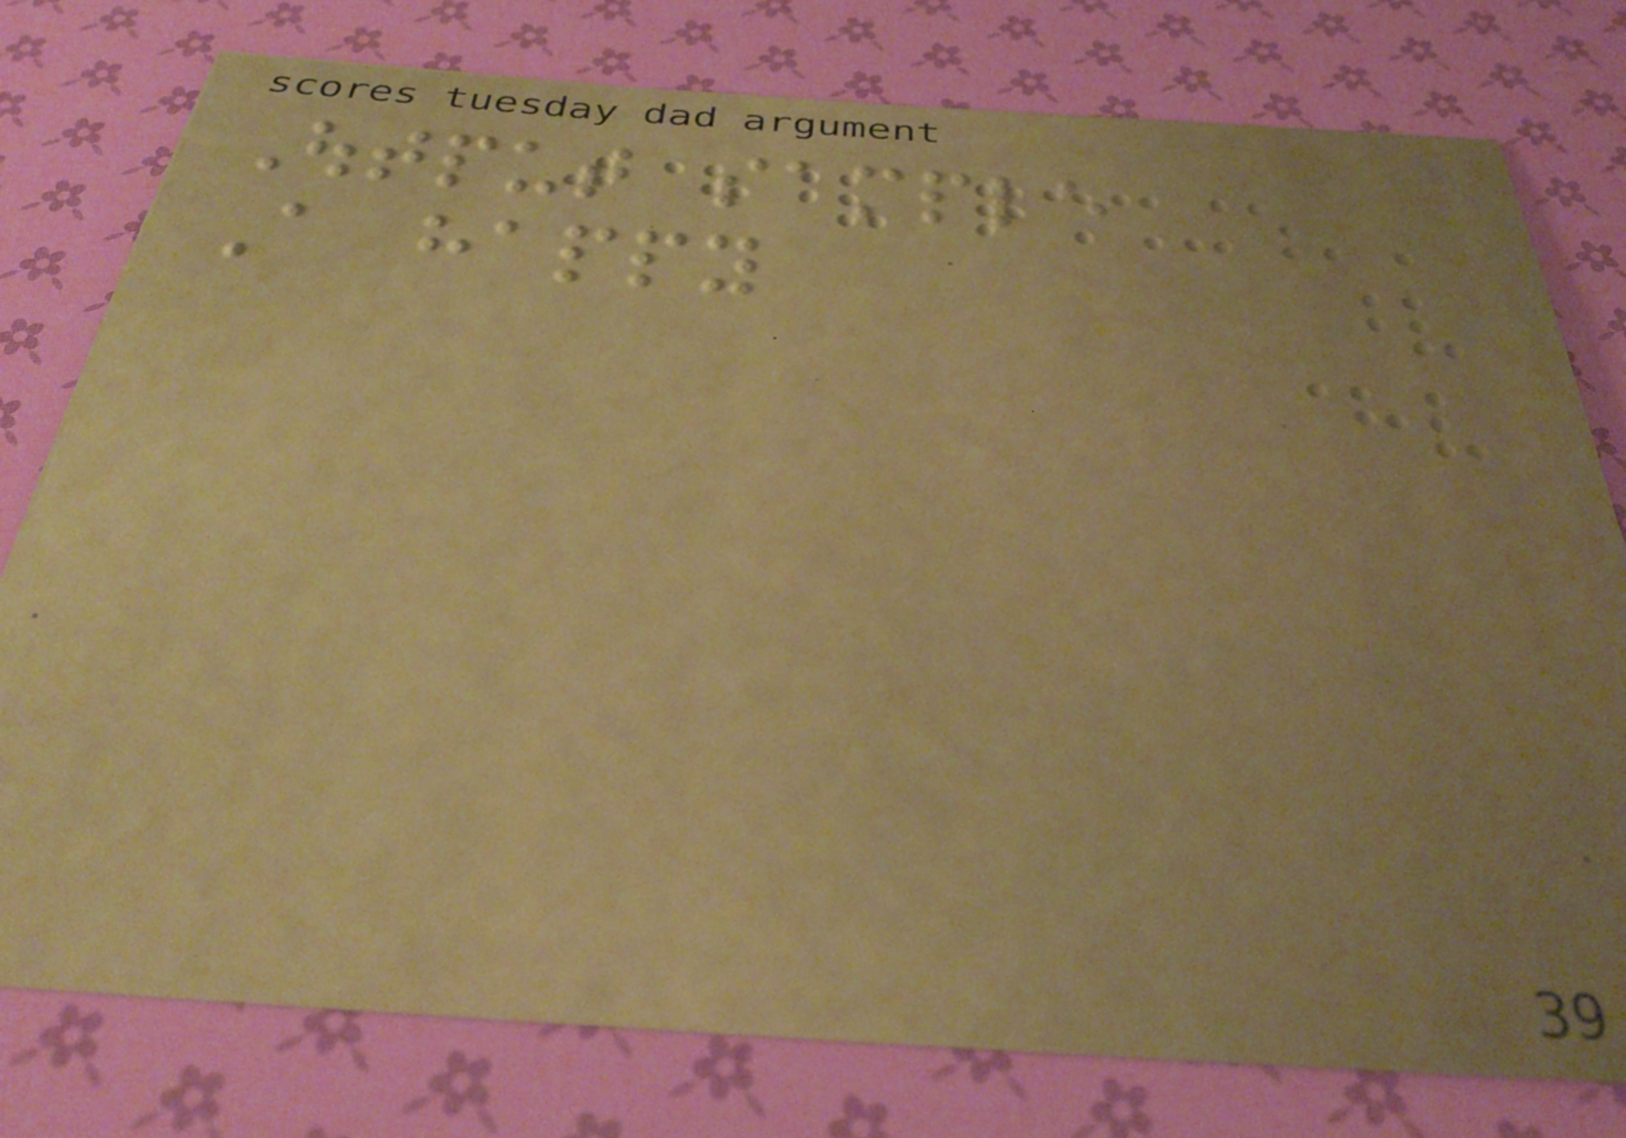Output sample
A happy
